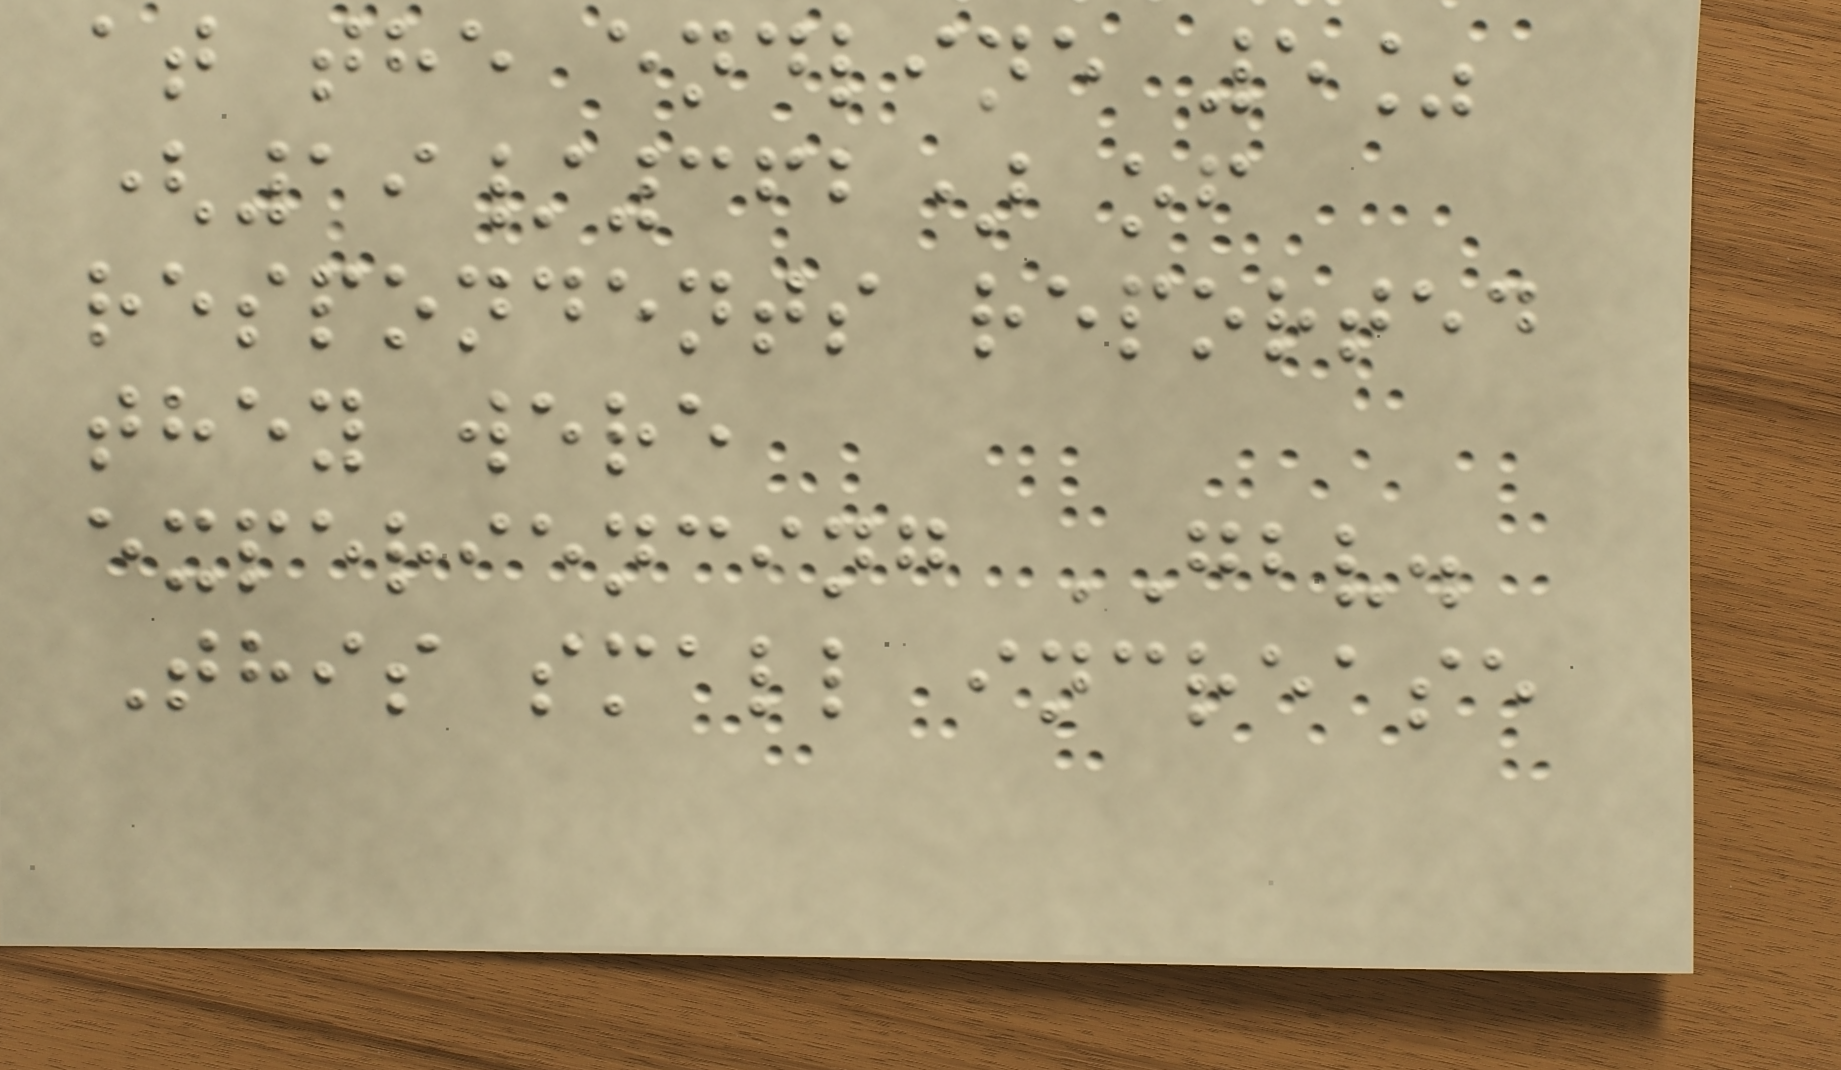at the endline 5%
(19/362) of
respondents reported
they were
experiencing GBV.
This small increase
